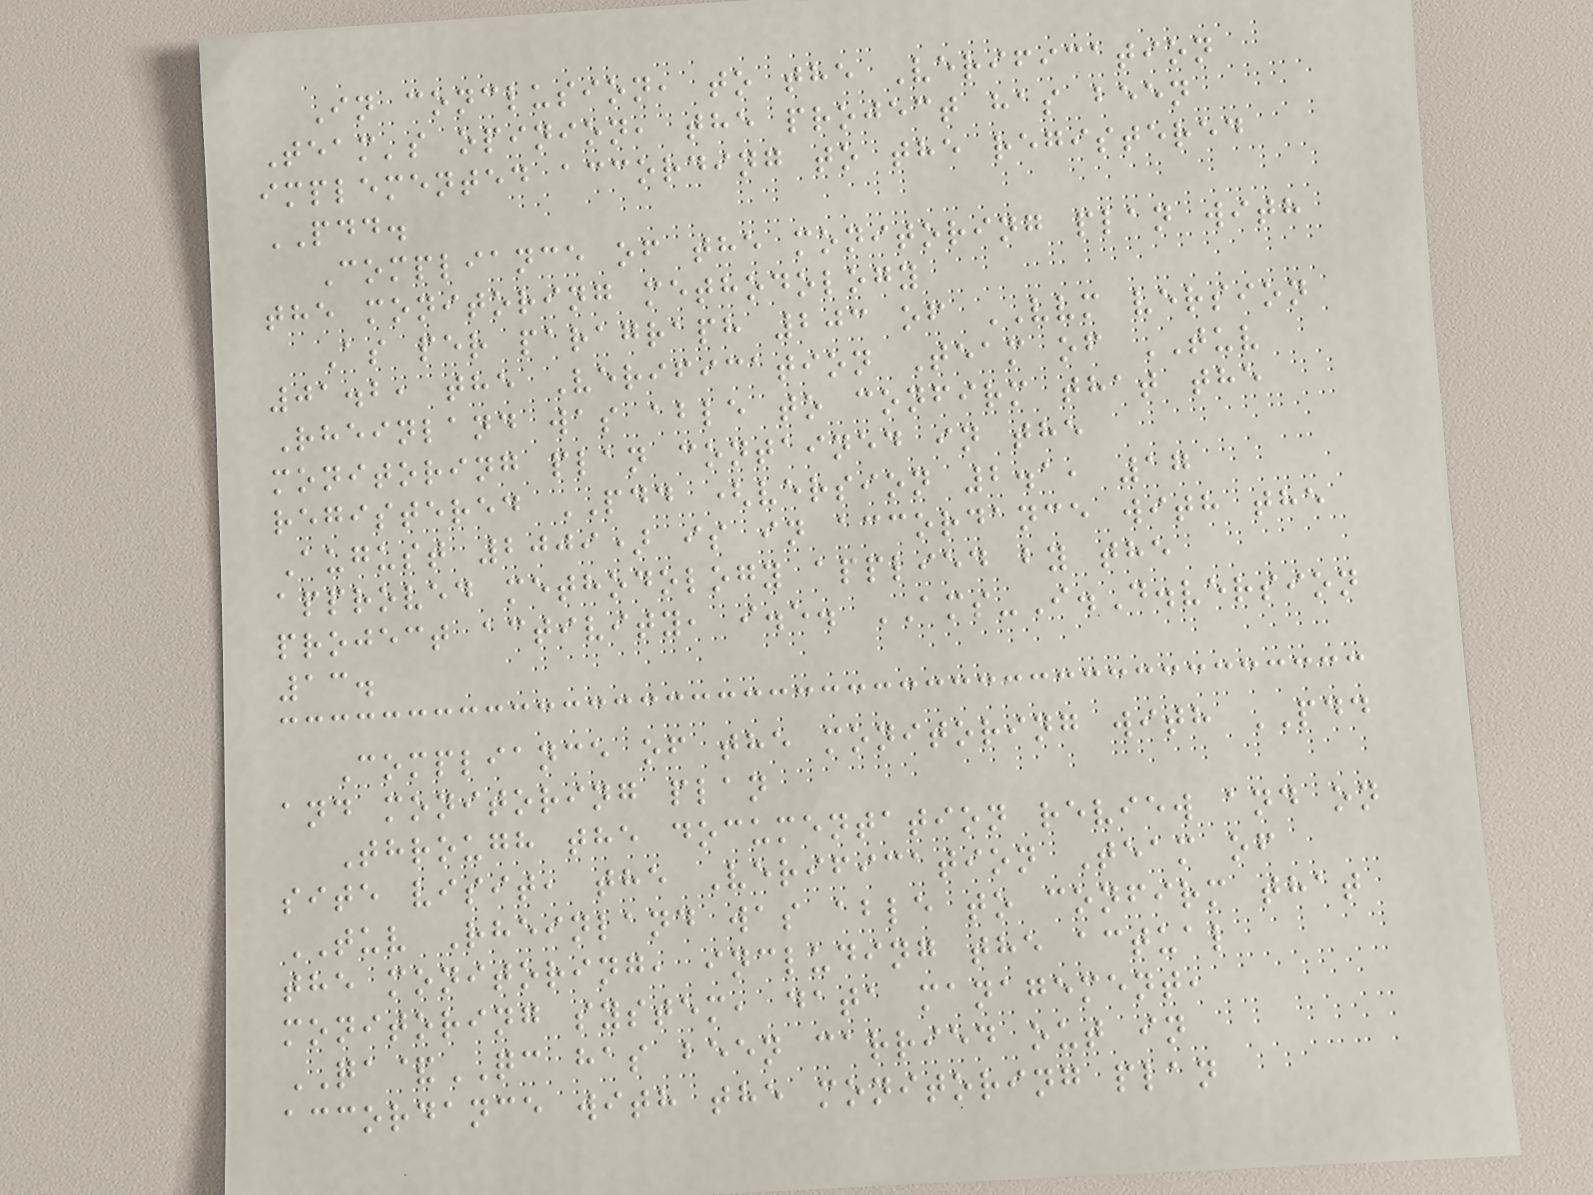In conclusion, to the Verification
Team's opinion, the project has been
implemented according to the registered
PDD.
Compliance of the monitoring plan with
the monitoring methodology
As per paragraph 203 of VVM version
01.2, the Verification Team of TUV
Rheinland was able to confirm that the
monitoring plan contained in the
registered PDD (version 2.1, 17
August 2009) is in accordance with the
approved methodology applied by the
project activity, i.e. AMS-I.D.version
13.
Compliance of the monitoring with PDD
and monitoring plan
Through the documentation review and on
site visit, the Verification Team of
TUV Rheinland was able to confirm that
the monitoring, including the actual
monitoring system, data management,
QA&QC has been carried out in
accordance with the monitoring plan
